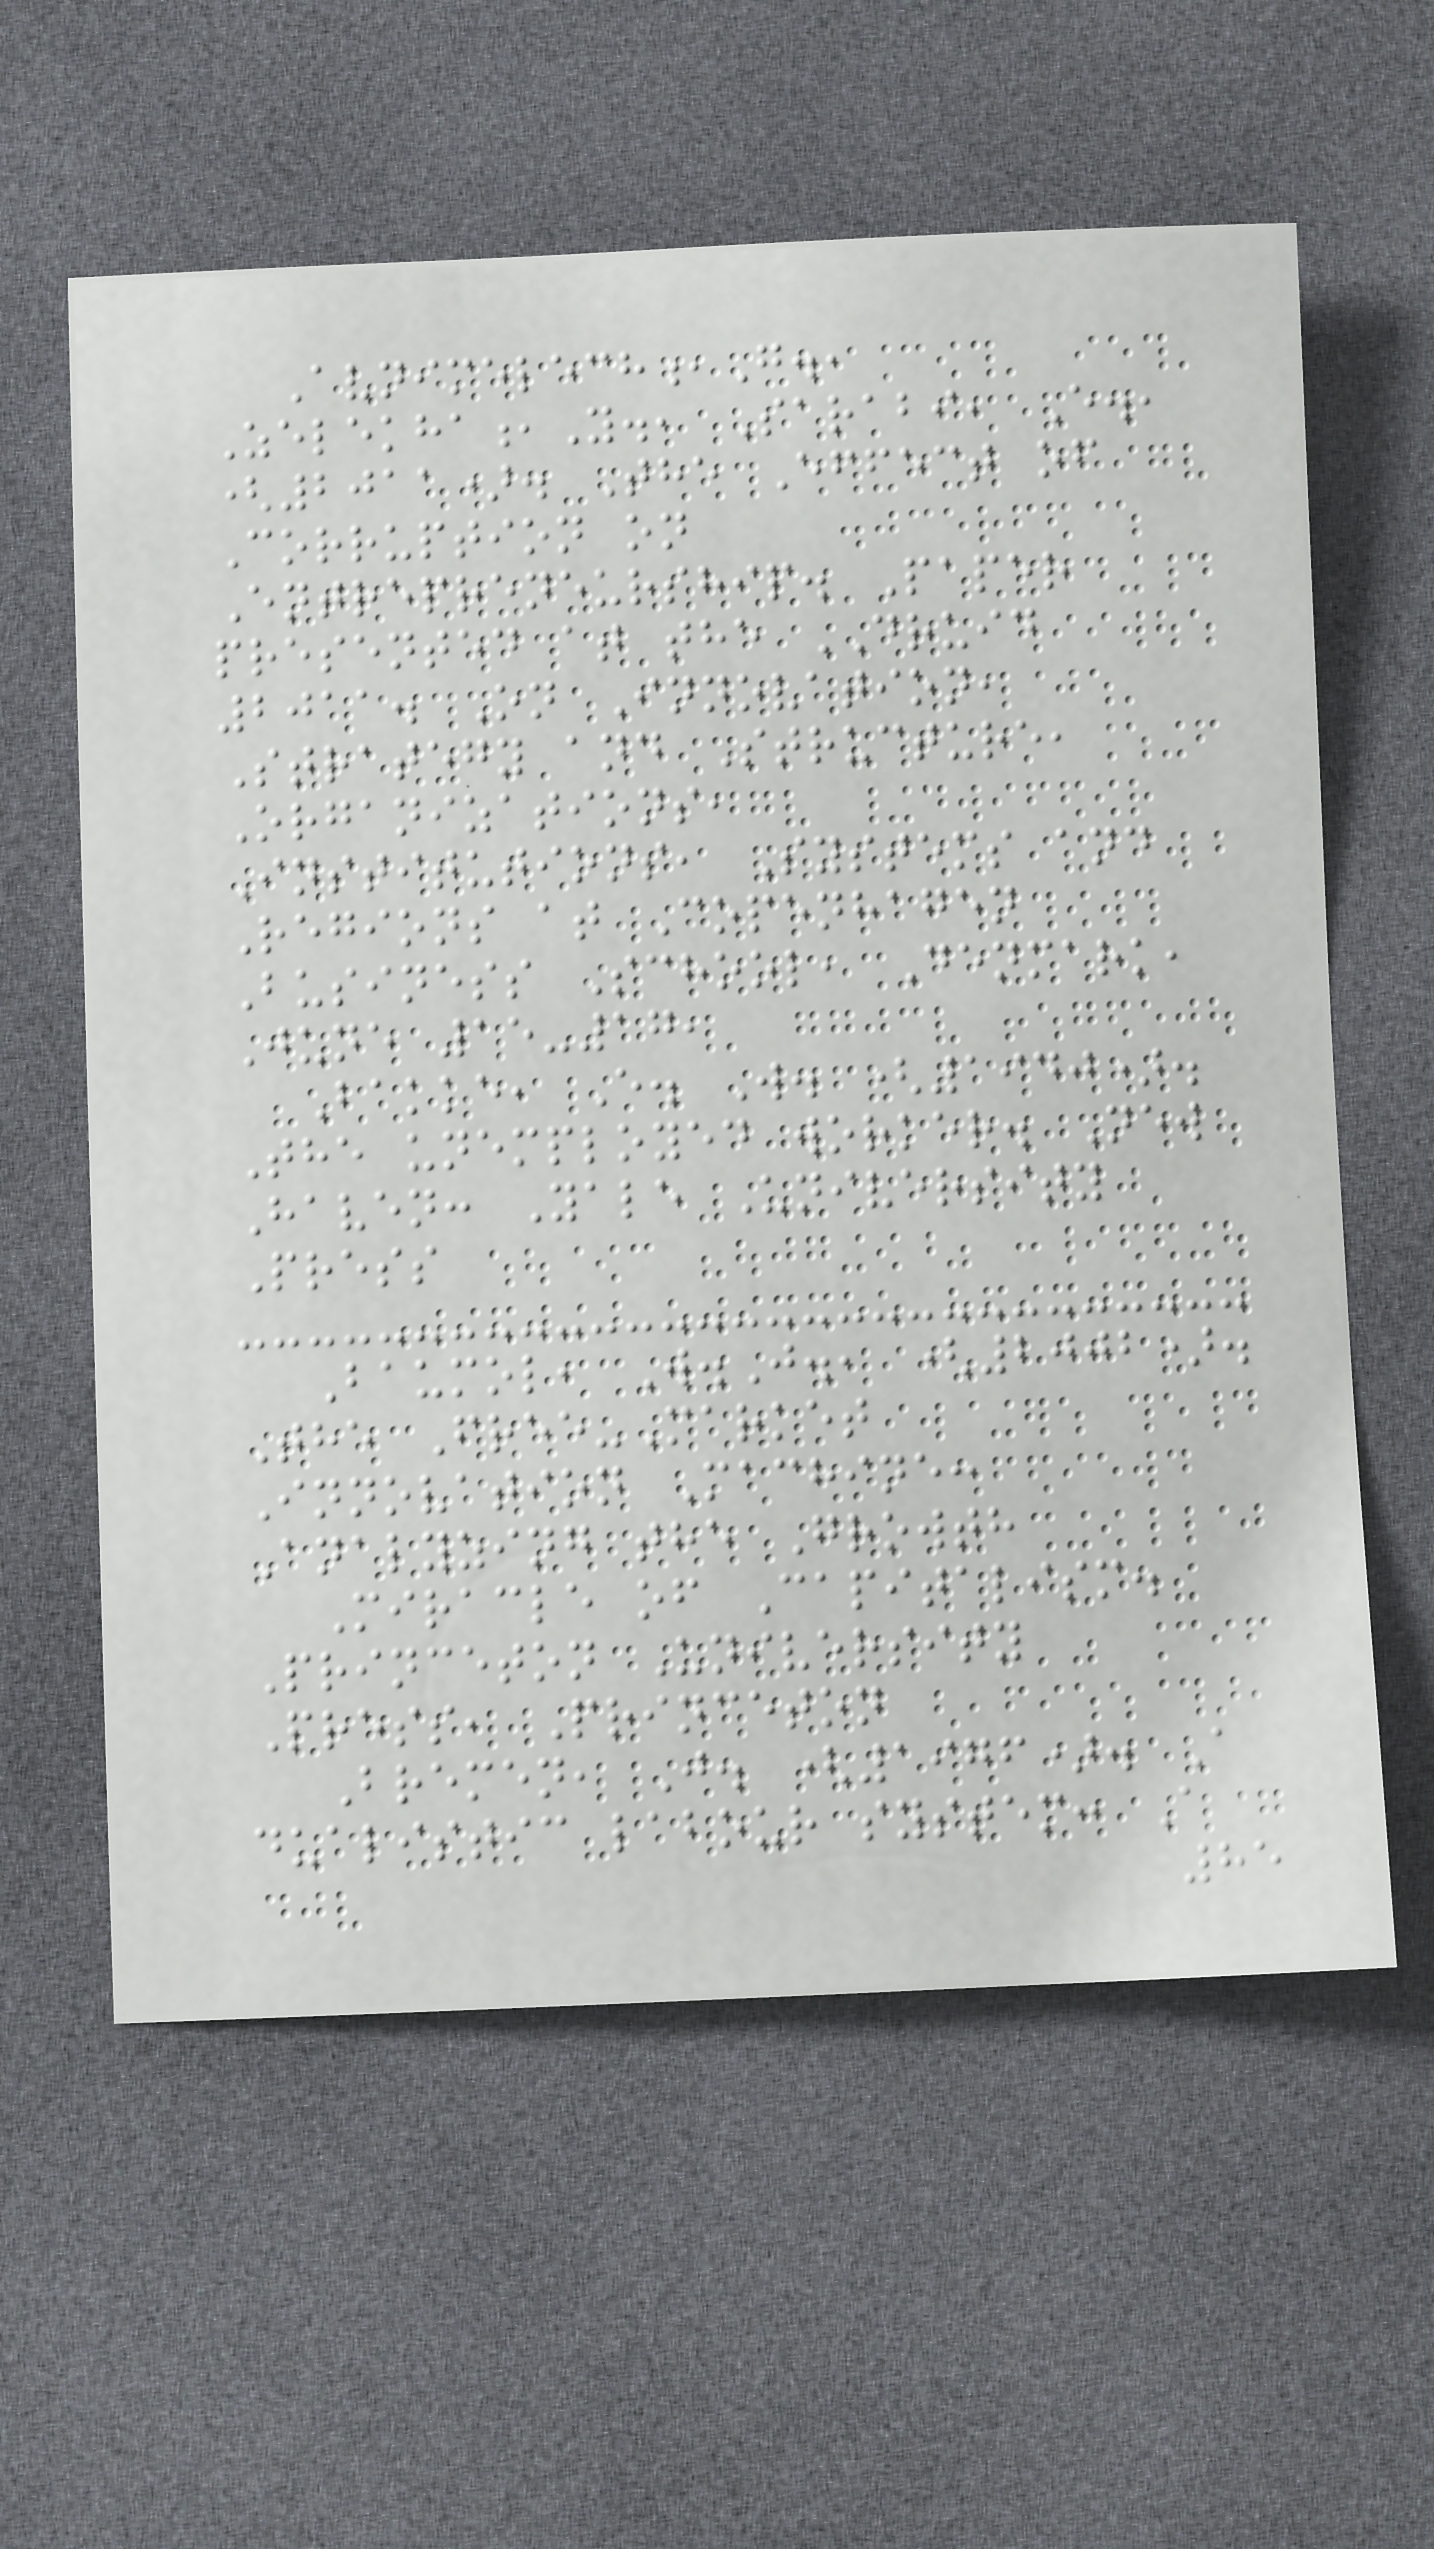Avnimelech,G.,
Zelekha,Y., Sarabi, E.,
(2011). The Effect of
Corruption on
Entrepreneurship. Paper
presented at the DRUID
2011. On Innovation,
Strategy and Structure,
Organizations,
Institutions, Systems and
Regions at Copenhagen
Business School, Denmark,
June 15-17,
Bakke, E. W. (1940).
The unemployed worker. New
Haven: Yale University
Press
Baumol, W.J., (2002).
The Free-Market
Innovation Machine:
Analyzing the Growth
Miracle of Capitalism.
Princeton University
Press, Princeton
Bremen, J. (1976). A
dualistic labour system: A
85
